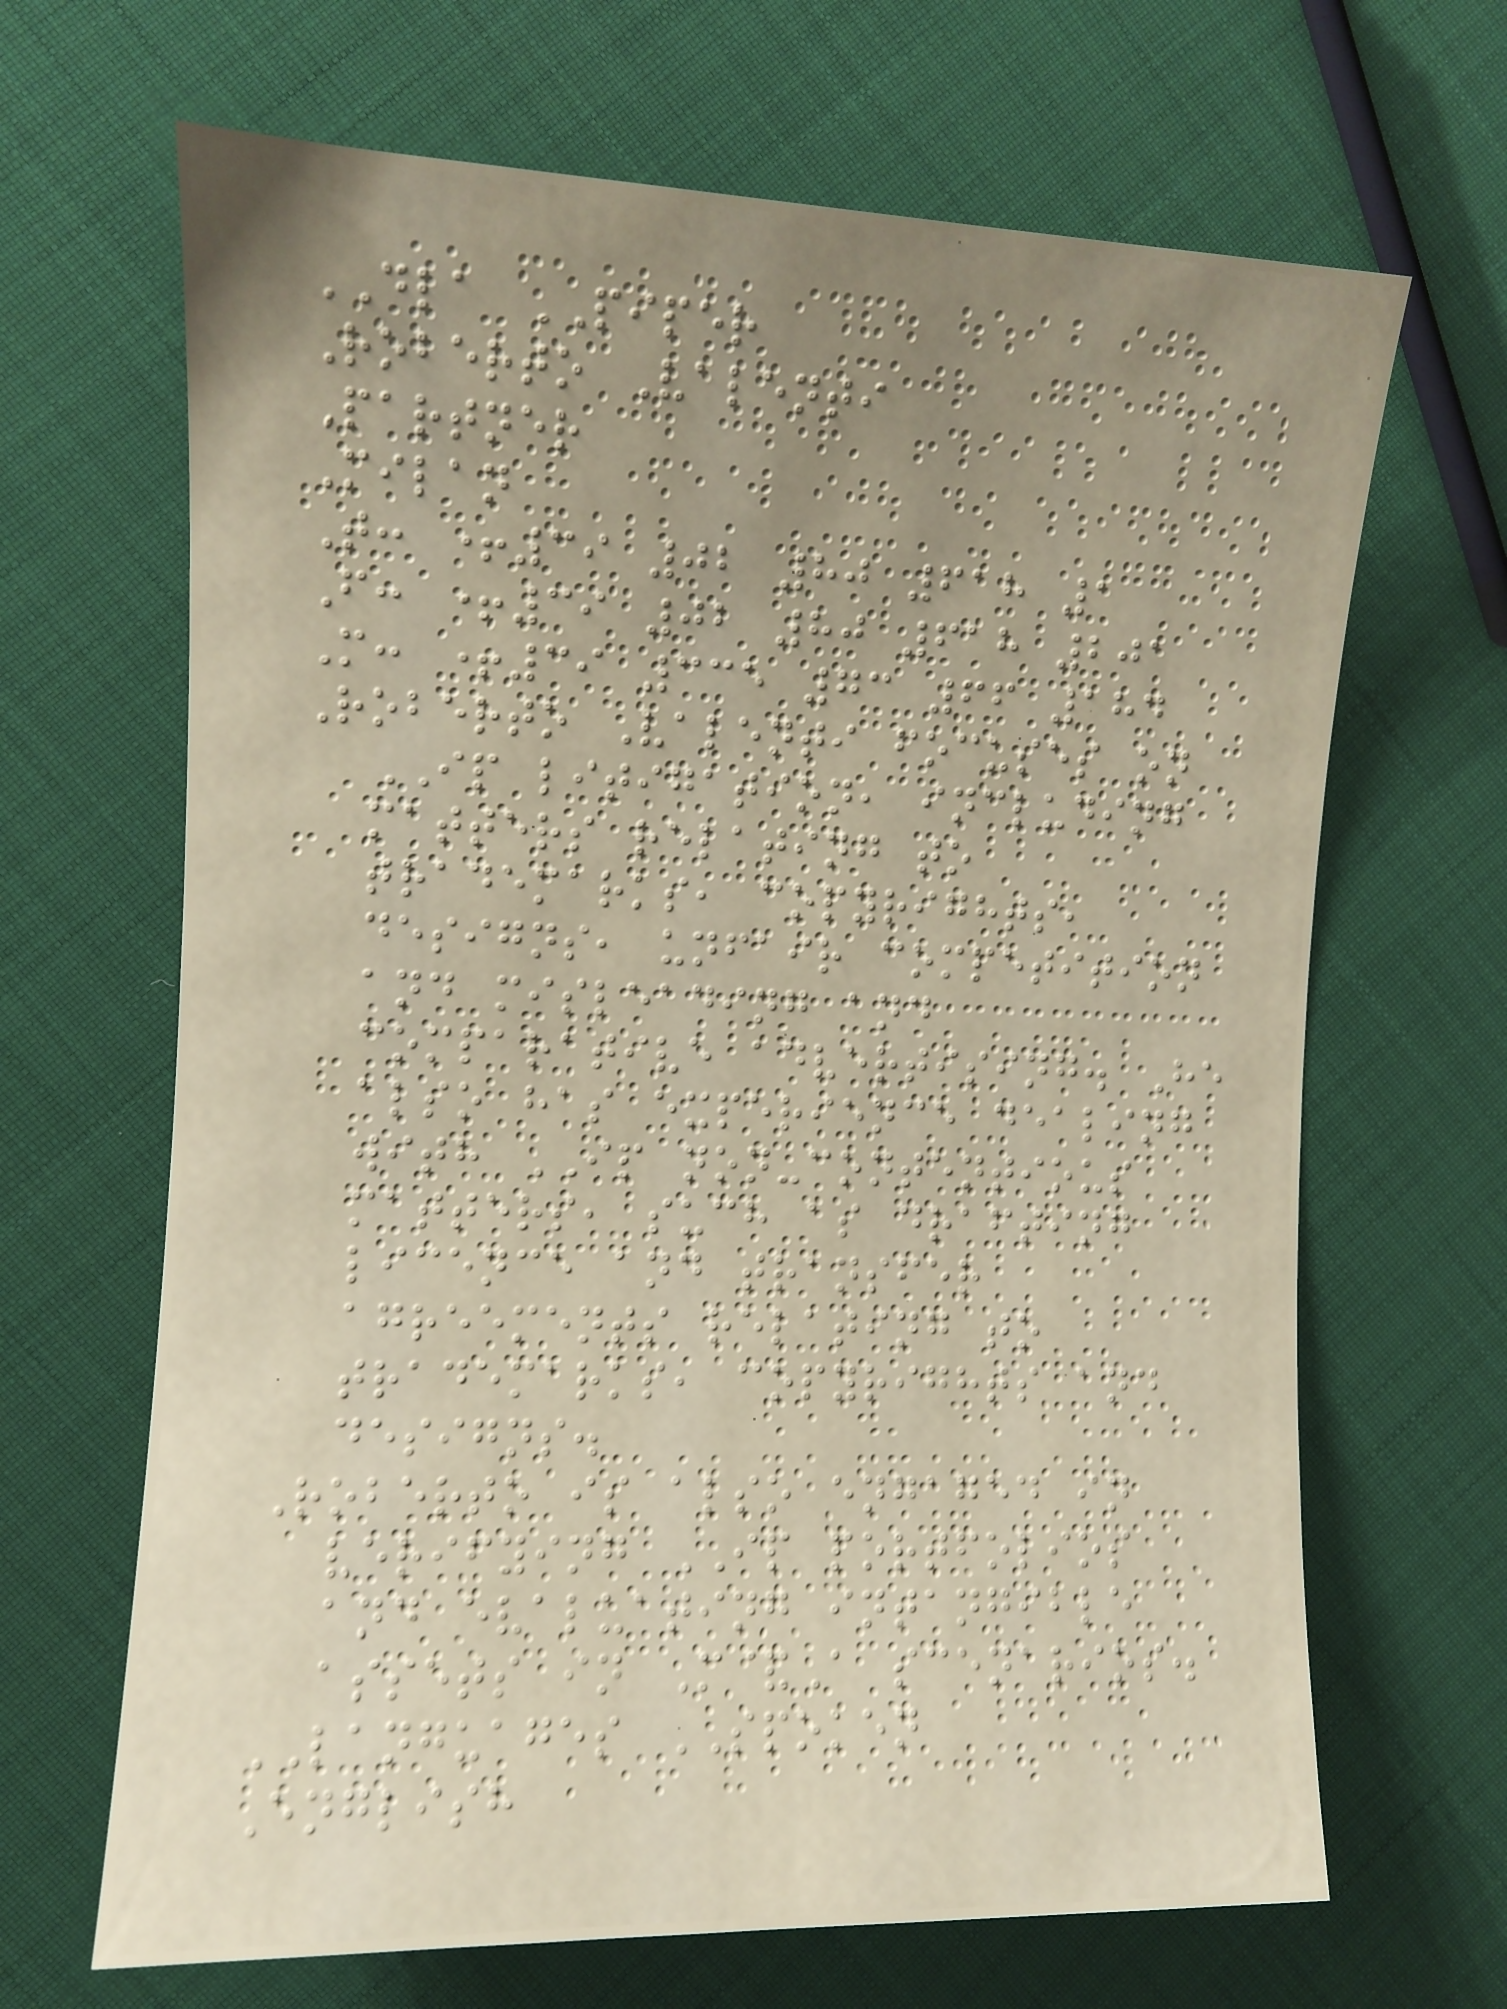DLA PIPER
Roberto Valenti
Partner
Milan
T: +39 02 80 618 1
F: +39 02 80 618 201
M: +39 335 73 66 184
Roberto Valenti focuses on
IP litigation, including
matters relating to
trademarks, copyrights,
designs, unfair competition
and misleading and
comparative advertising. He
also has experience dealing
with IP non-contentious
matters, such as drafting
licence and transfer
agreements relating to
trademarks, copyrights and
designs.
Roberto is also engaged in
verifying IP portfolios
and evaluating intangible
assets in M&A scenarios.
LANGUAGES SPOKEN
English
